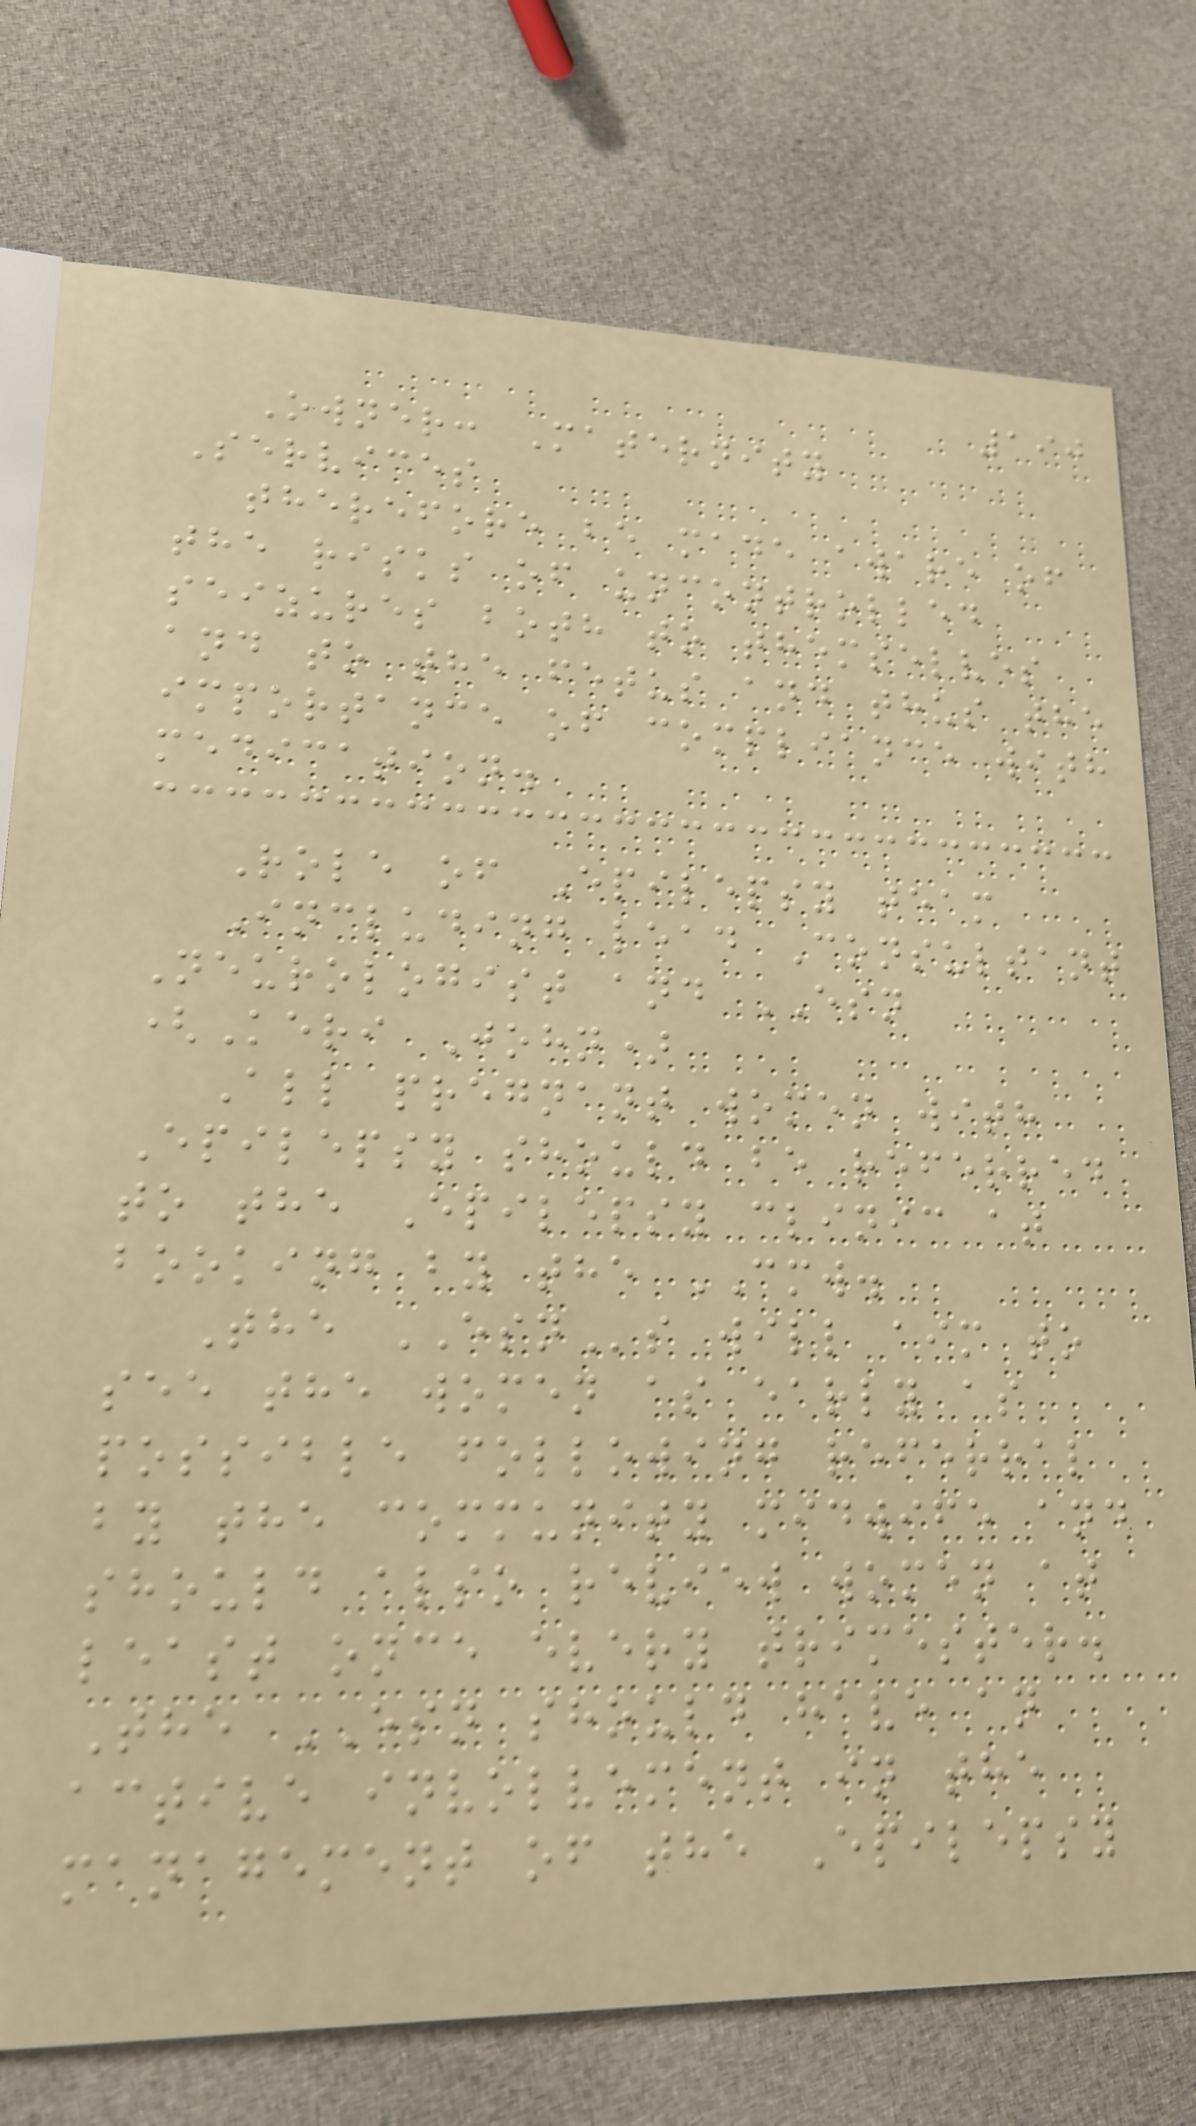190
Owner: Maternity
Services
therefore be made aware of
the risks of uncontrolled
seizures both to themselves
and to the fetus and thus the
importance of compliance with
medication.
Role of Epilepsy team
Including lead Consultant
Neurologist and ESN
(Keri John)
All pregnant women with
Epilepsy should be referred
to the Epilepsy clinic at
booking by the CMW.
The ESNs will aim to
see the women as early as
possible following referral
by the community midwife and
should also review women at
least once every trimester.
The ESN should have an
active involvement in the
management of the Epilepsy
